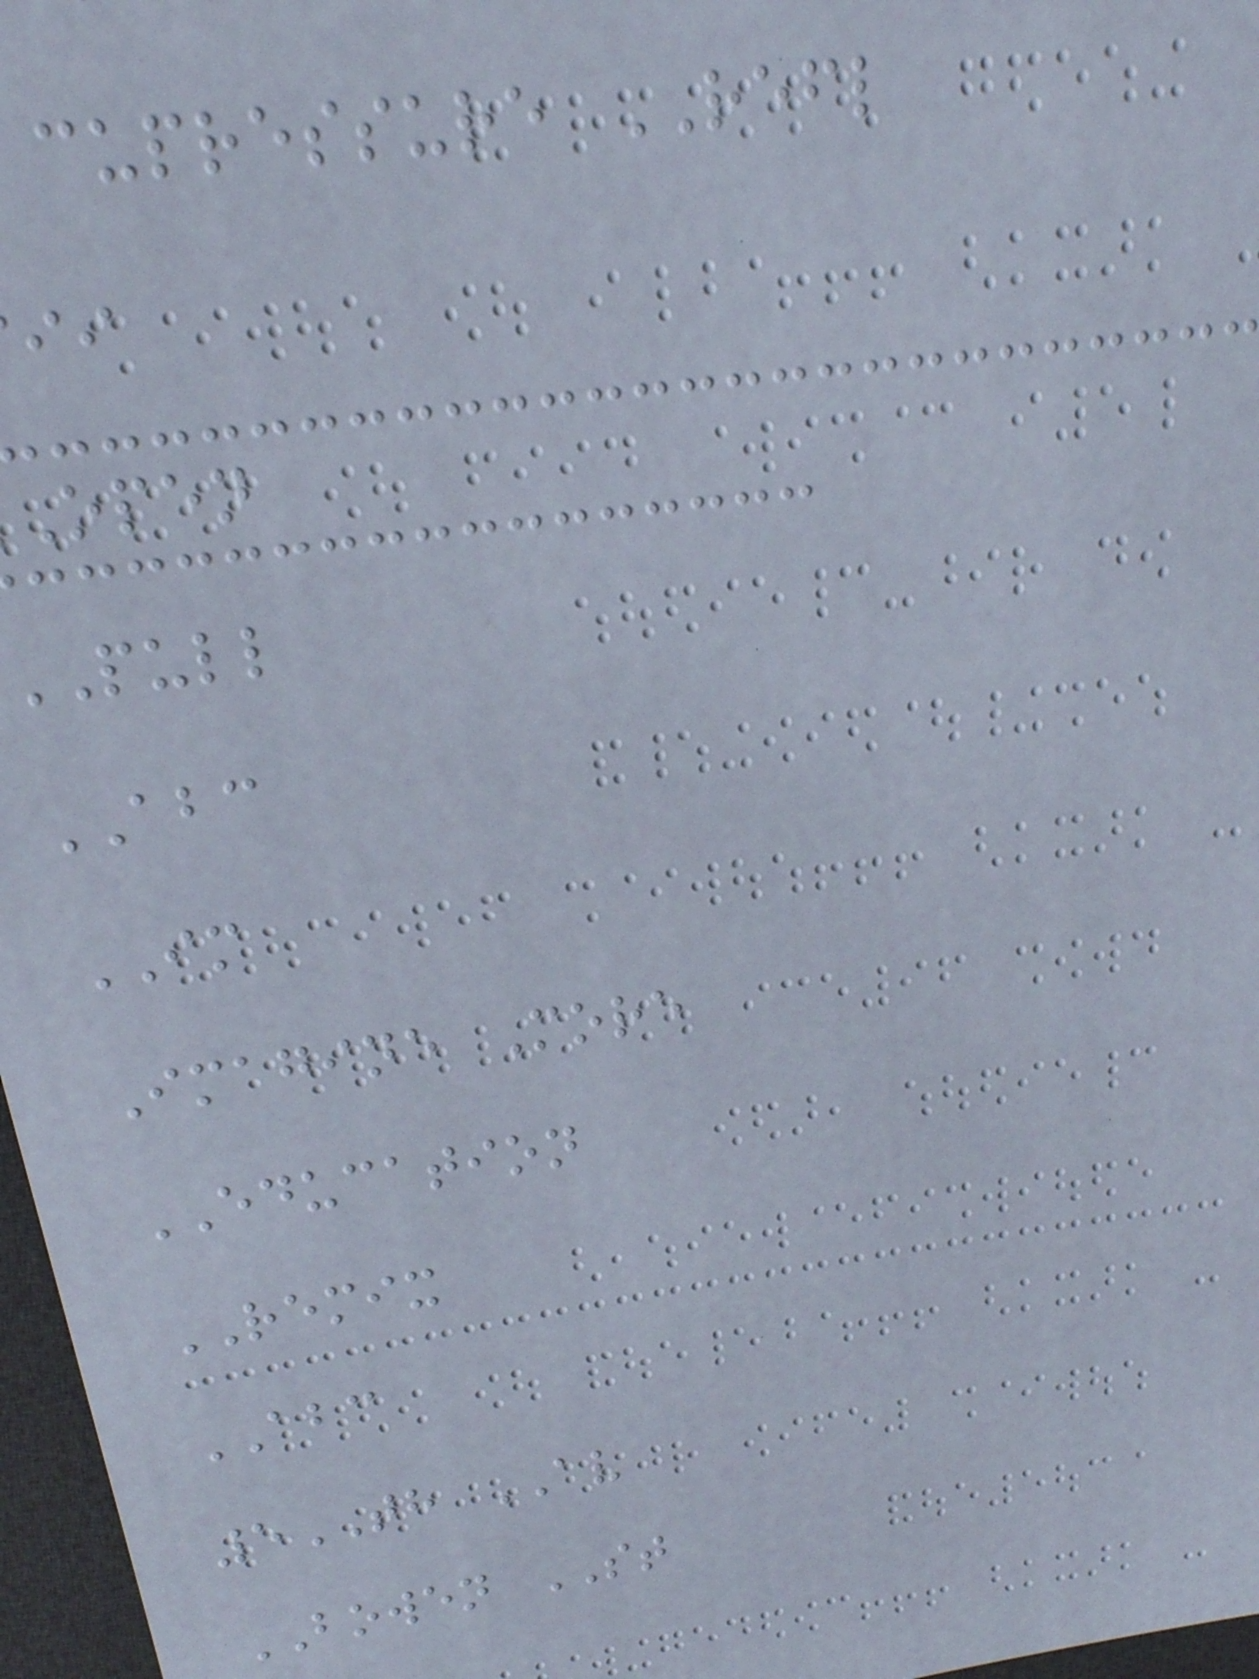cupressure REFL
open
pull
ABC
IM
Imagine More
EDUCATION
REMIX
ABC
5TH AV
BOWEN ST
